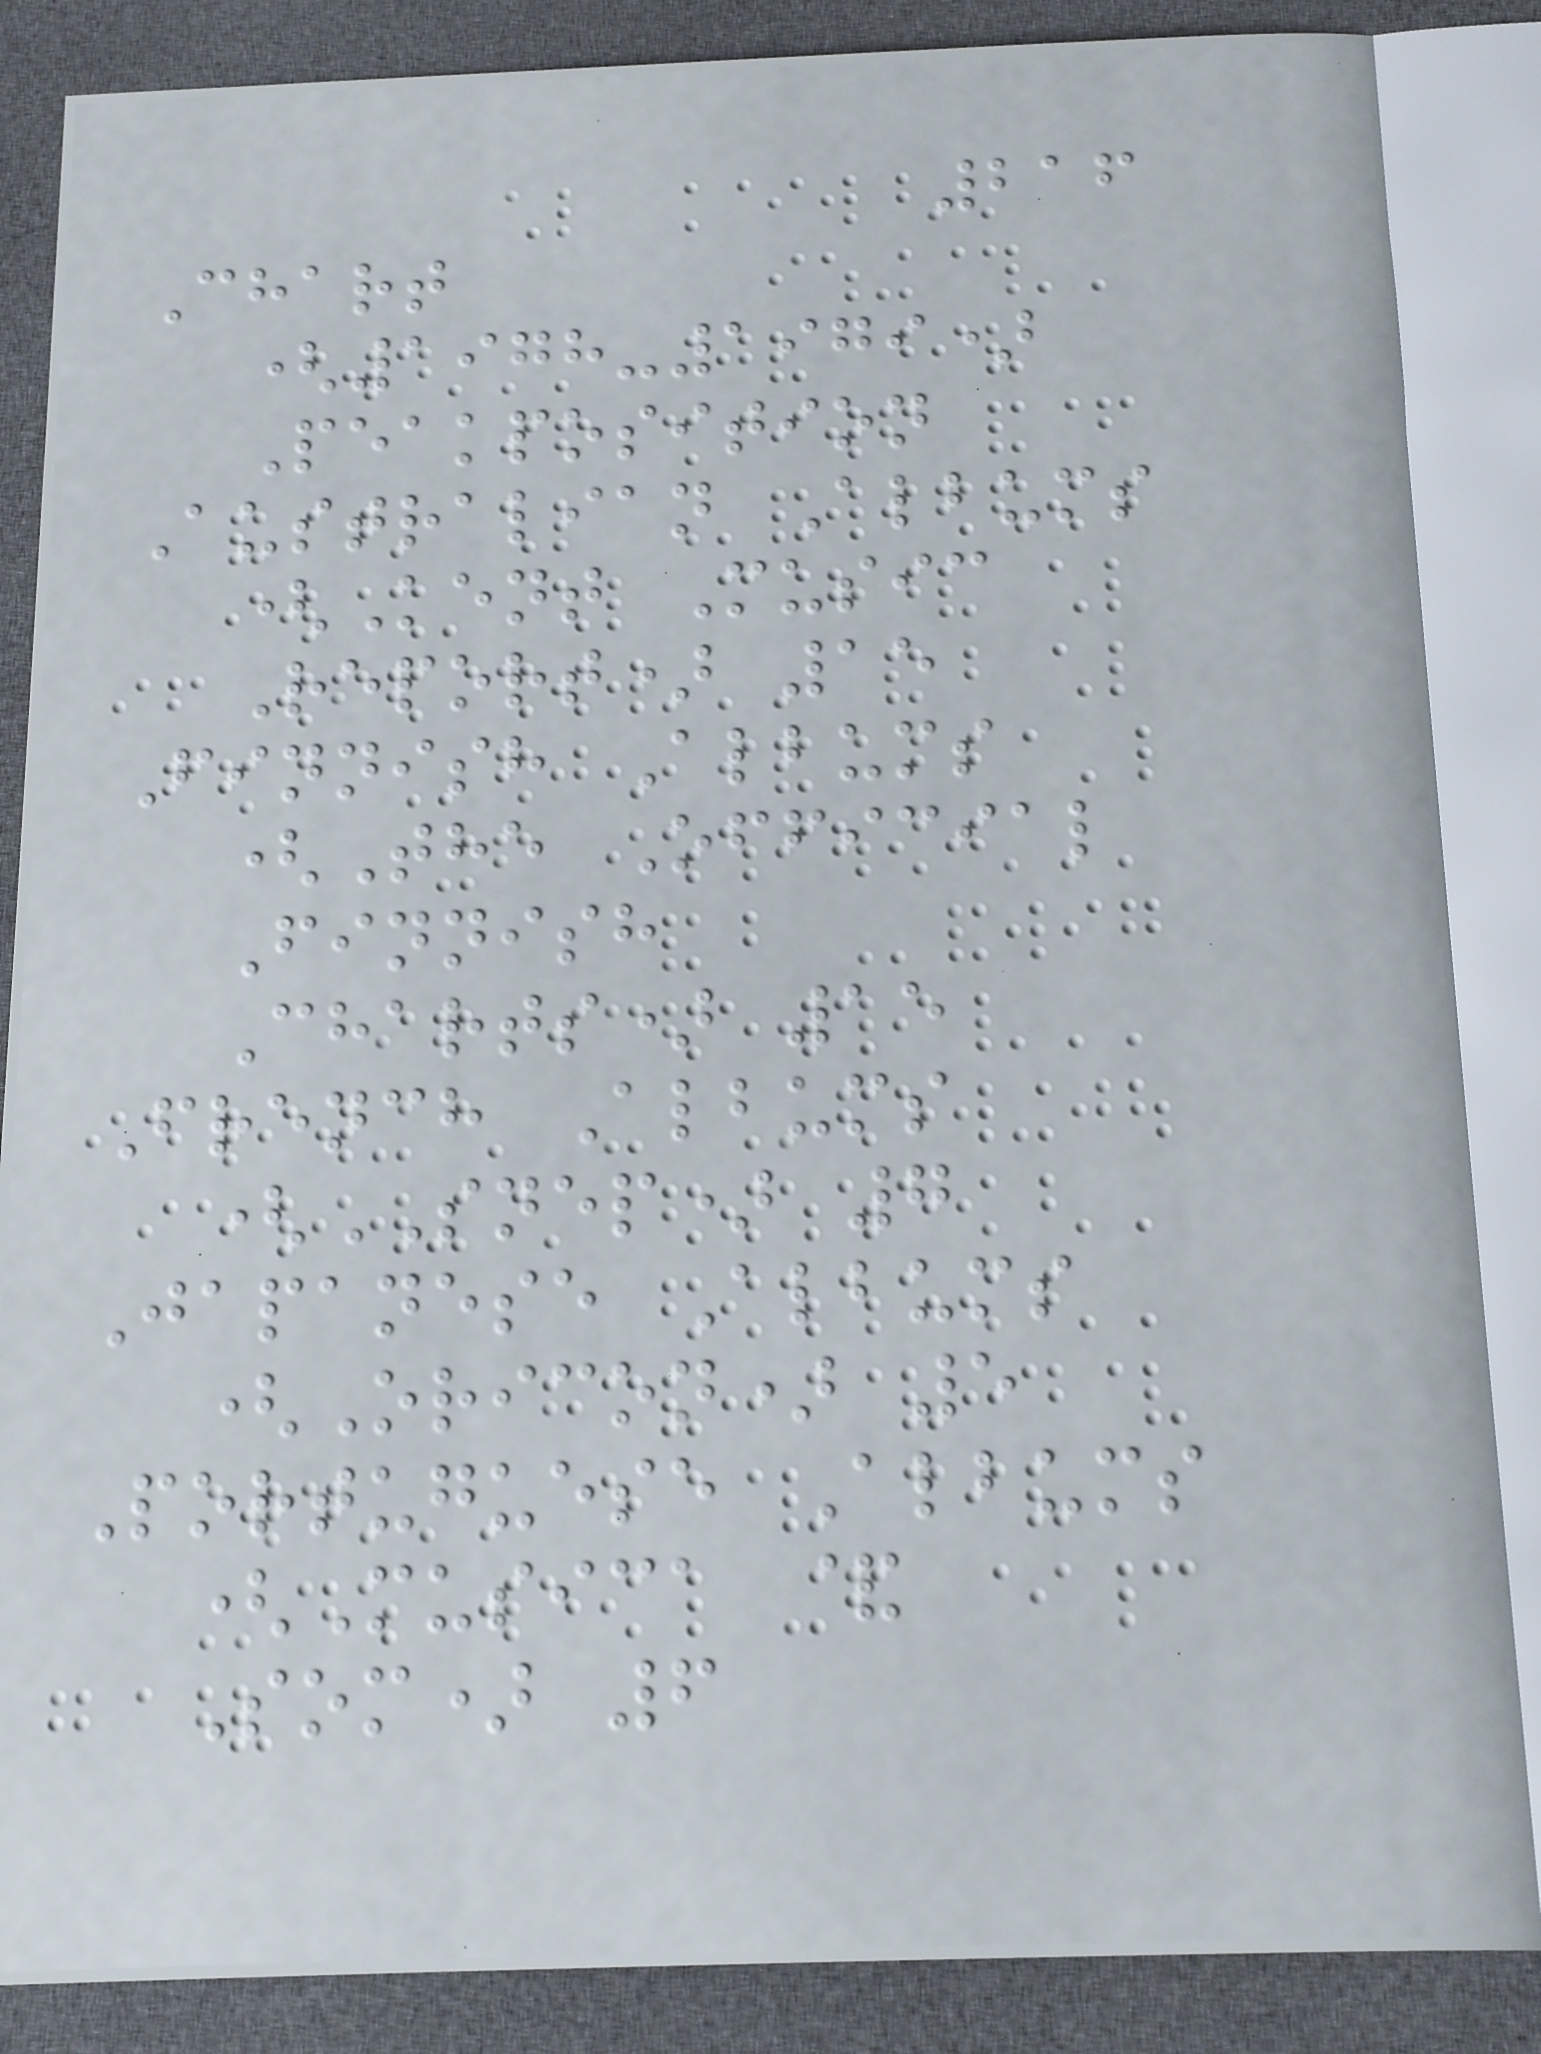216
Chart
(1978-1979)
Peakposition
Australian Albums
(Kent Music
Report) 15
Finnish Albums
(The Official
Finnish
Charts) 15
French Albums
(SNEP) 7
Japanese Albums
(Oricon) 5
Portuguese Albums
(Musica &
Som) 6
